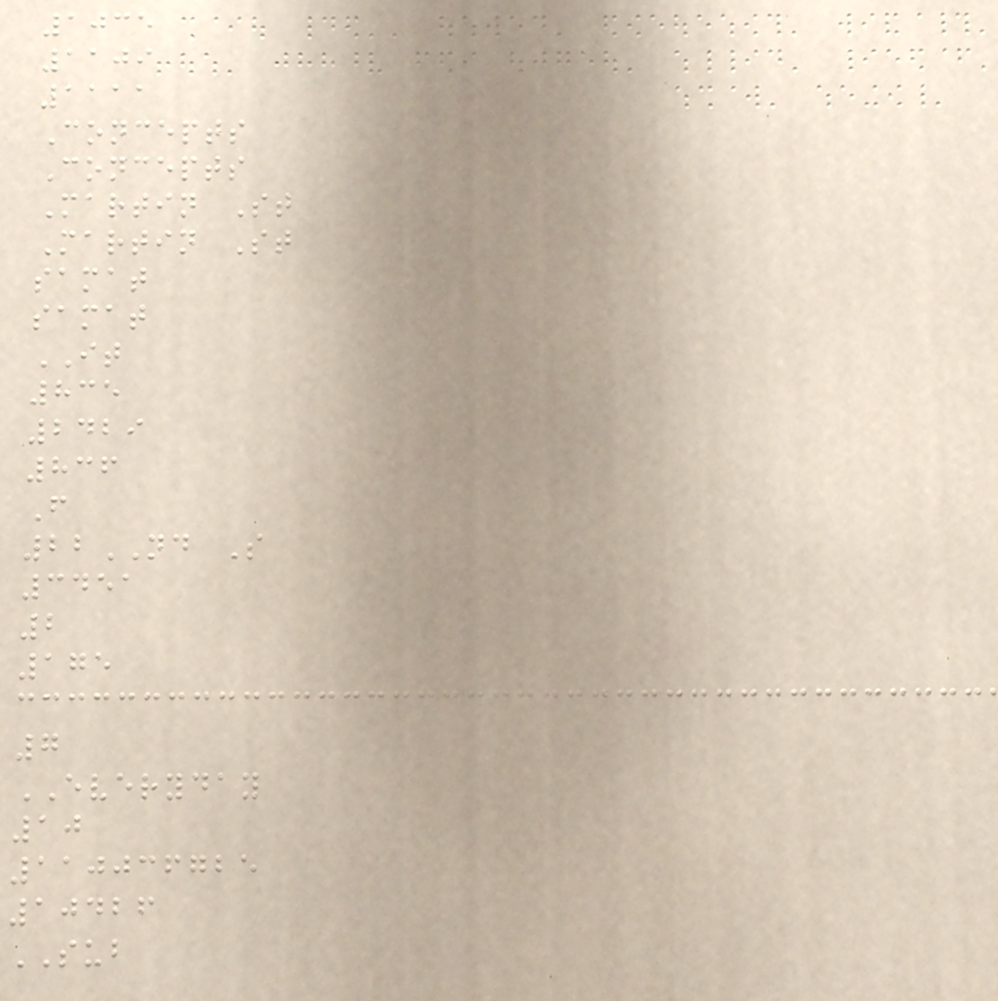1035
1109
1111
Concepts
Concepts
Martin St
Martin St
samat
samat
IT
835
2429
836
F
22ND S
3451
2
175
7
EVERYDAY
10
110036725
10426
SUB
